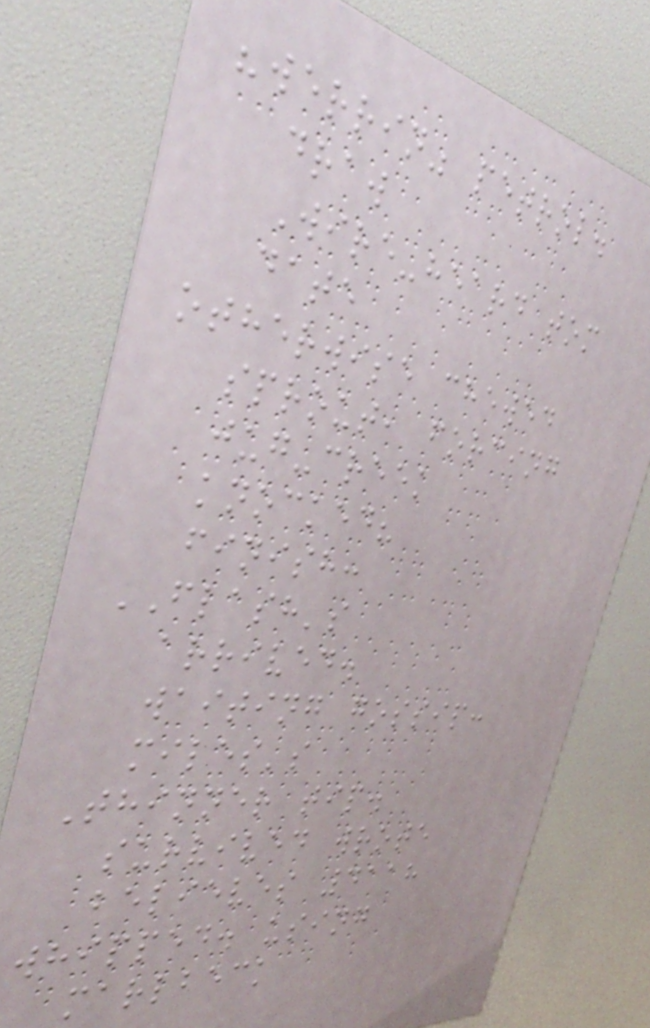"werrin" petrol.
draw
Wire-heard tom
date
otherwise chewed
sprout, forcing
jug-creek
knocked?
finish:
FLASH's
arrived.
waiting gossip:
miles's
Thinner tip.
survived wrote
believes 4118
whipped. using
marlbeck
